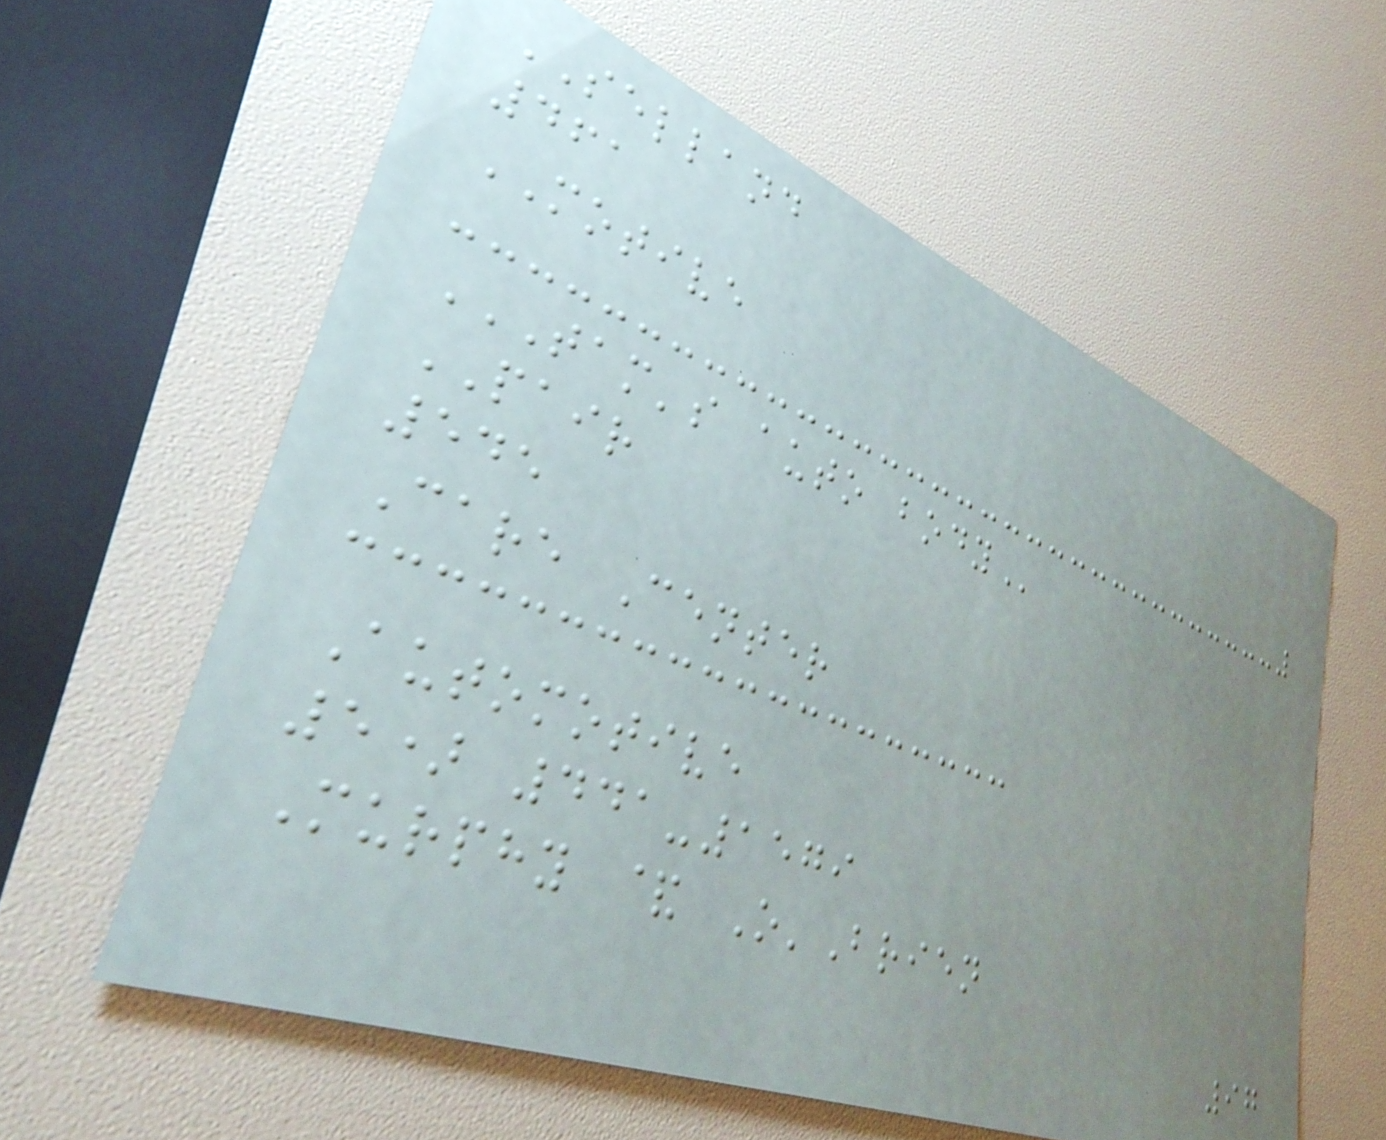SELLAND
461
MOTIVE
TAM'S AUTO BODY
PAIR
545
Care Center
Automotive
5) 441-1579
Murphy & O'Brien
97
